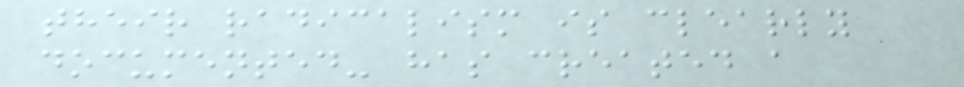their radicalism is clearly
documented- has created a
